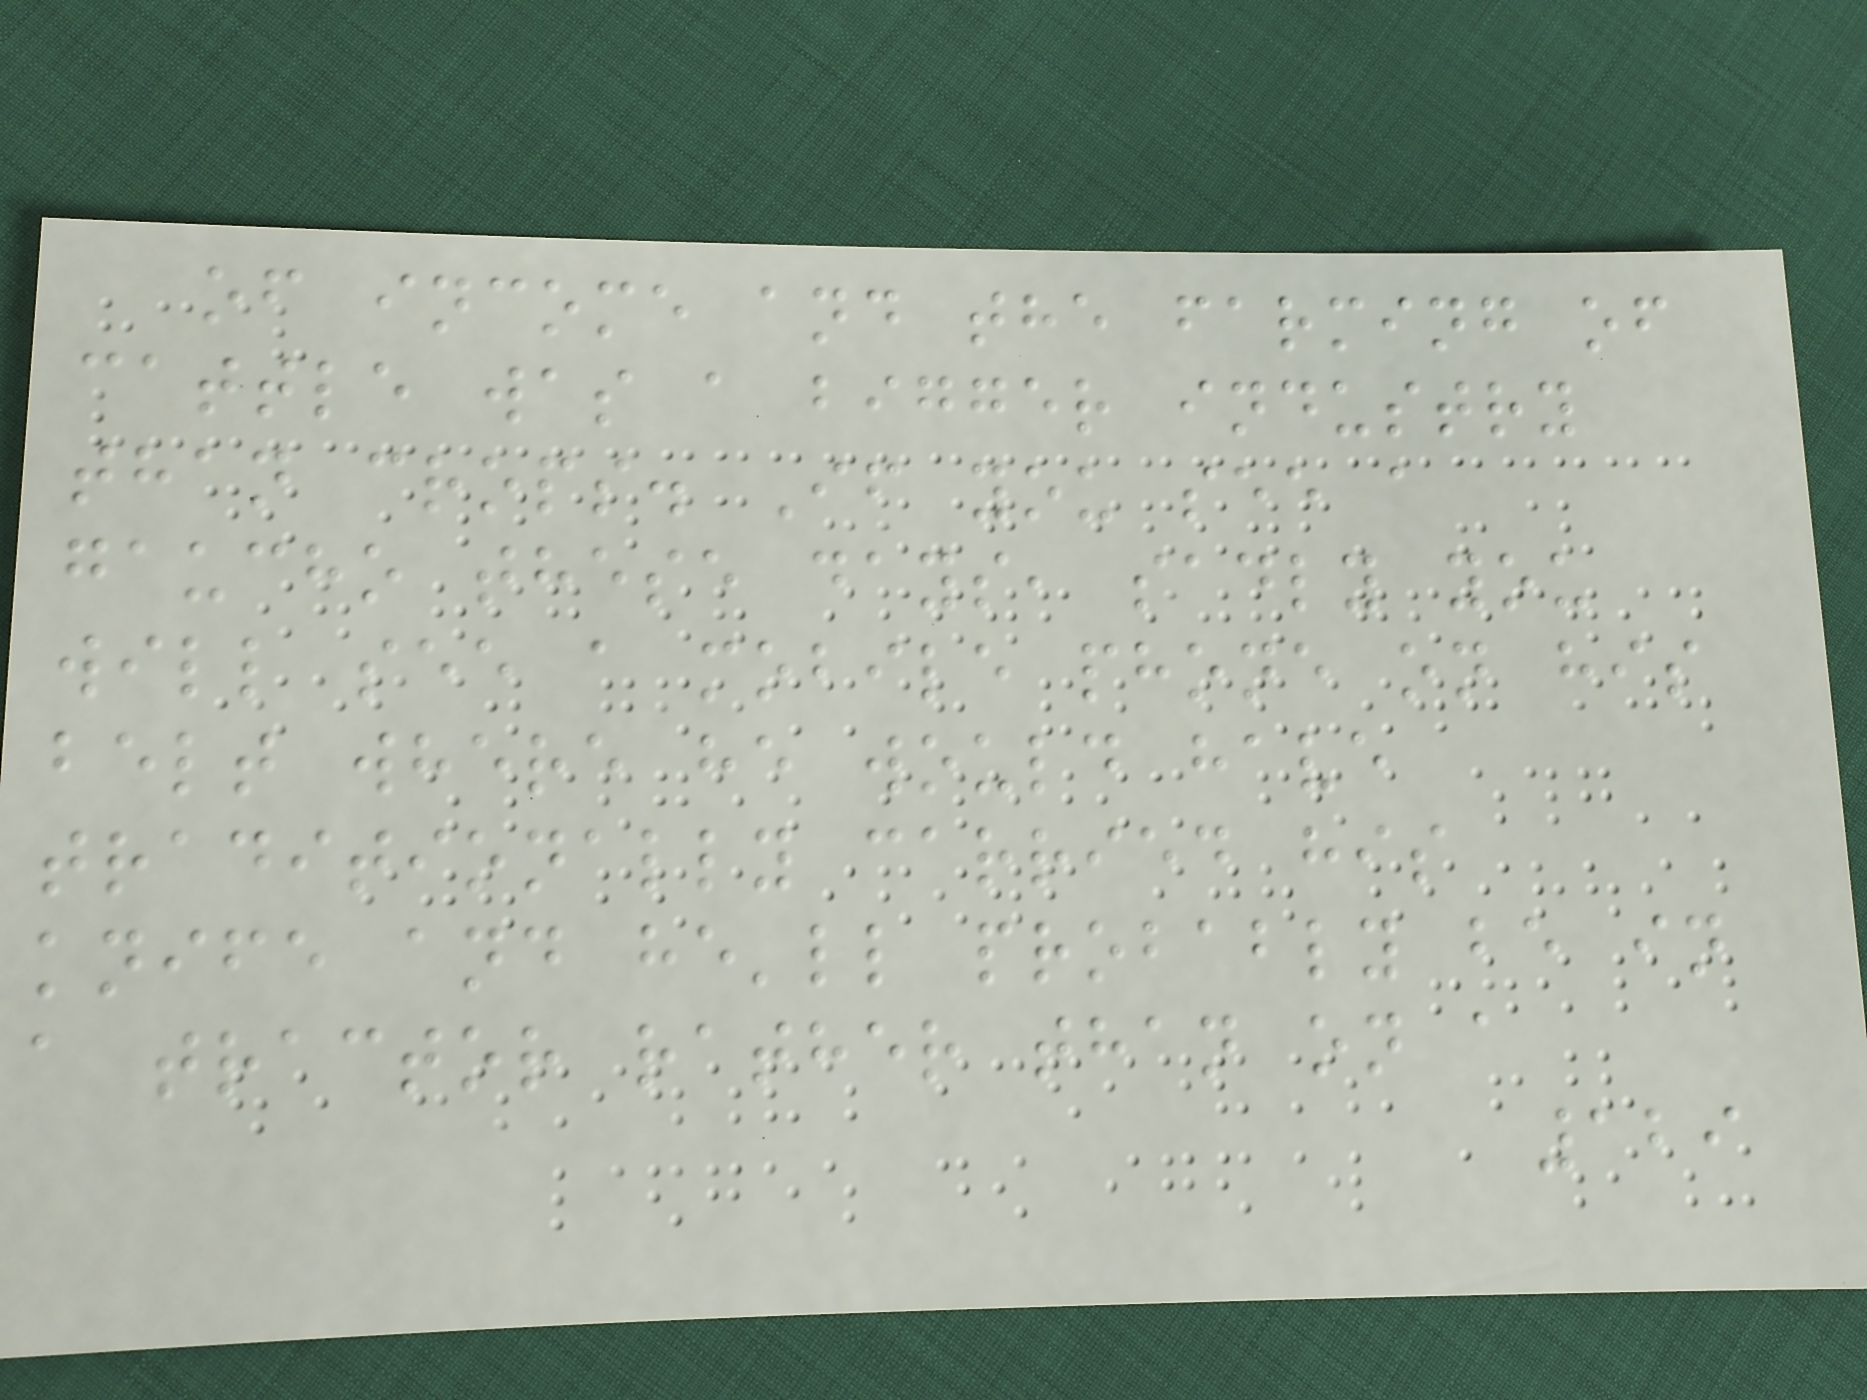of income and the farming of
cattle was a bigger industry
than crops. If you see a
gaucho these days, sadly you
will see a mobile phone on his
belt where he would have
traditionally carried his
knife and he'll probably be in
a tractor rather than on a
129
